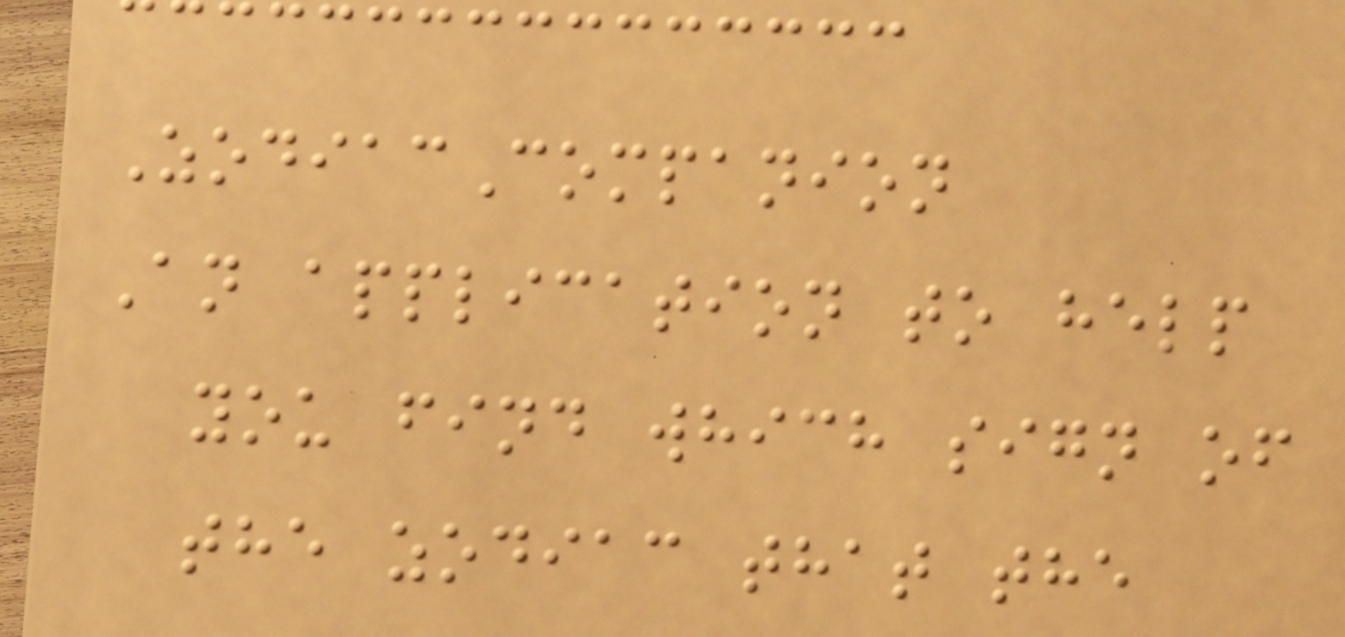ZodiacCompanion
An application to help
you find which sign of
the zodiac that the
